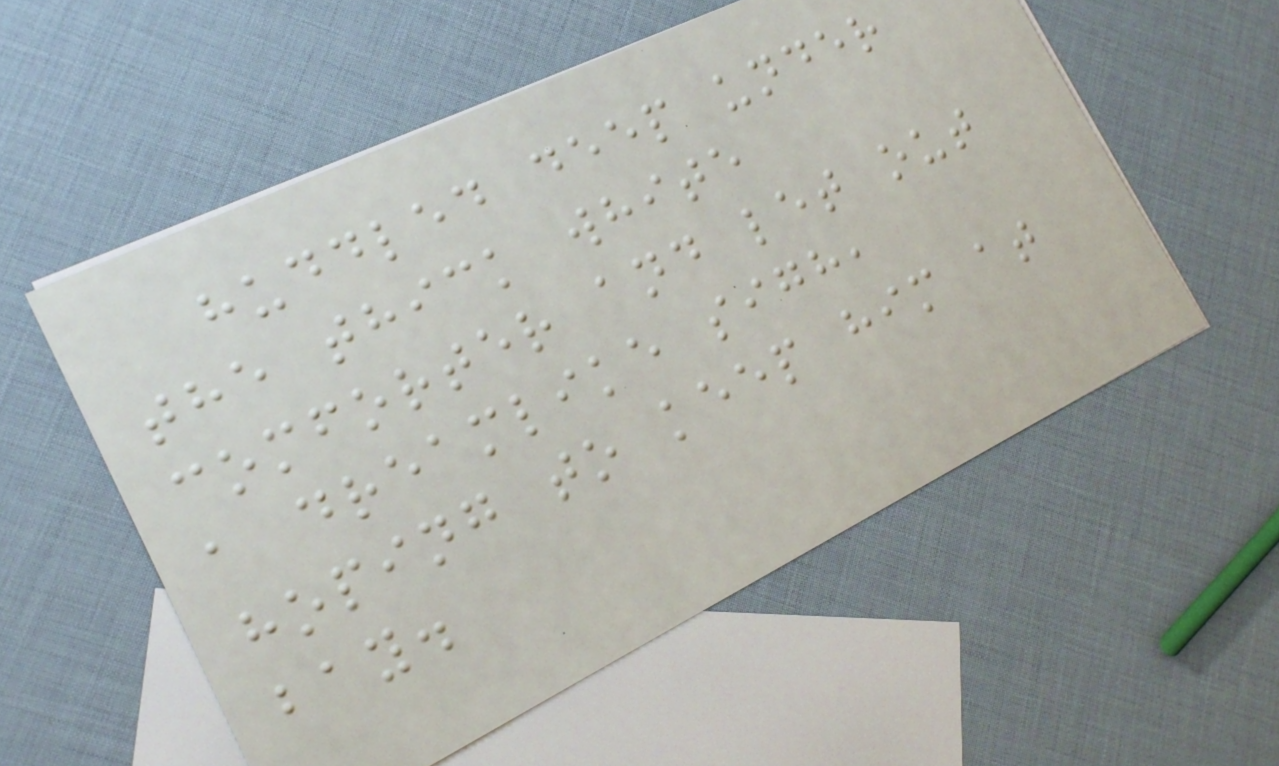huddled deep under
the thick white
comforter and let out
a dreamlike sigh,
hoping to keep him at
bay.
